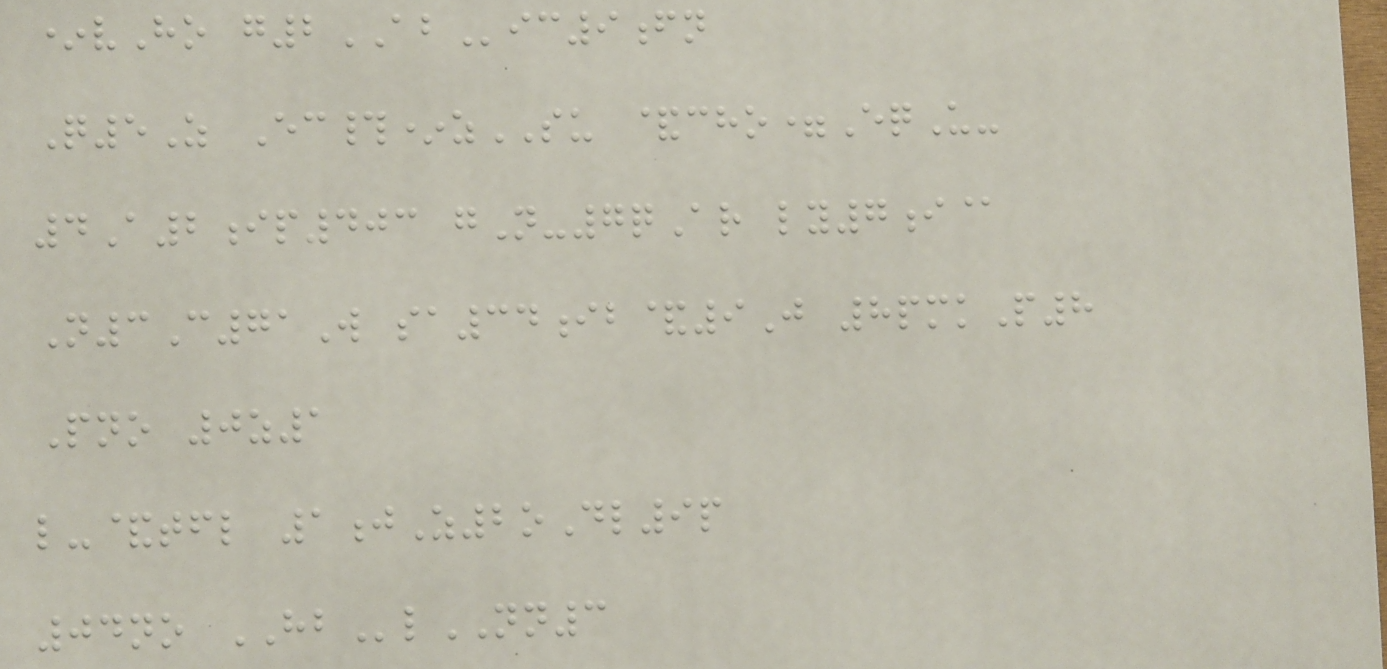*vHo g2ABic9fn
Q5Z Ec#*zSU &cho=EqU-
4A2ip403 gN-7qAr ly7i@
N3C71W sa34ib&9J 8pmkP8
Pno 0z1
l-&tfl 1jZ2oDl9p
04no HBlNN3
